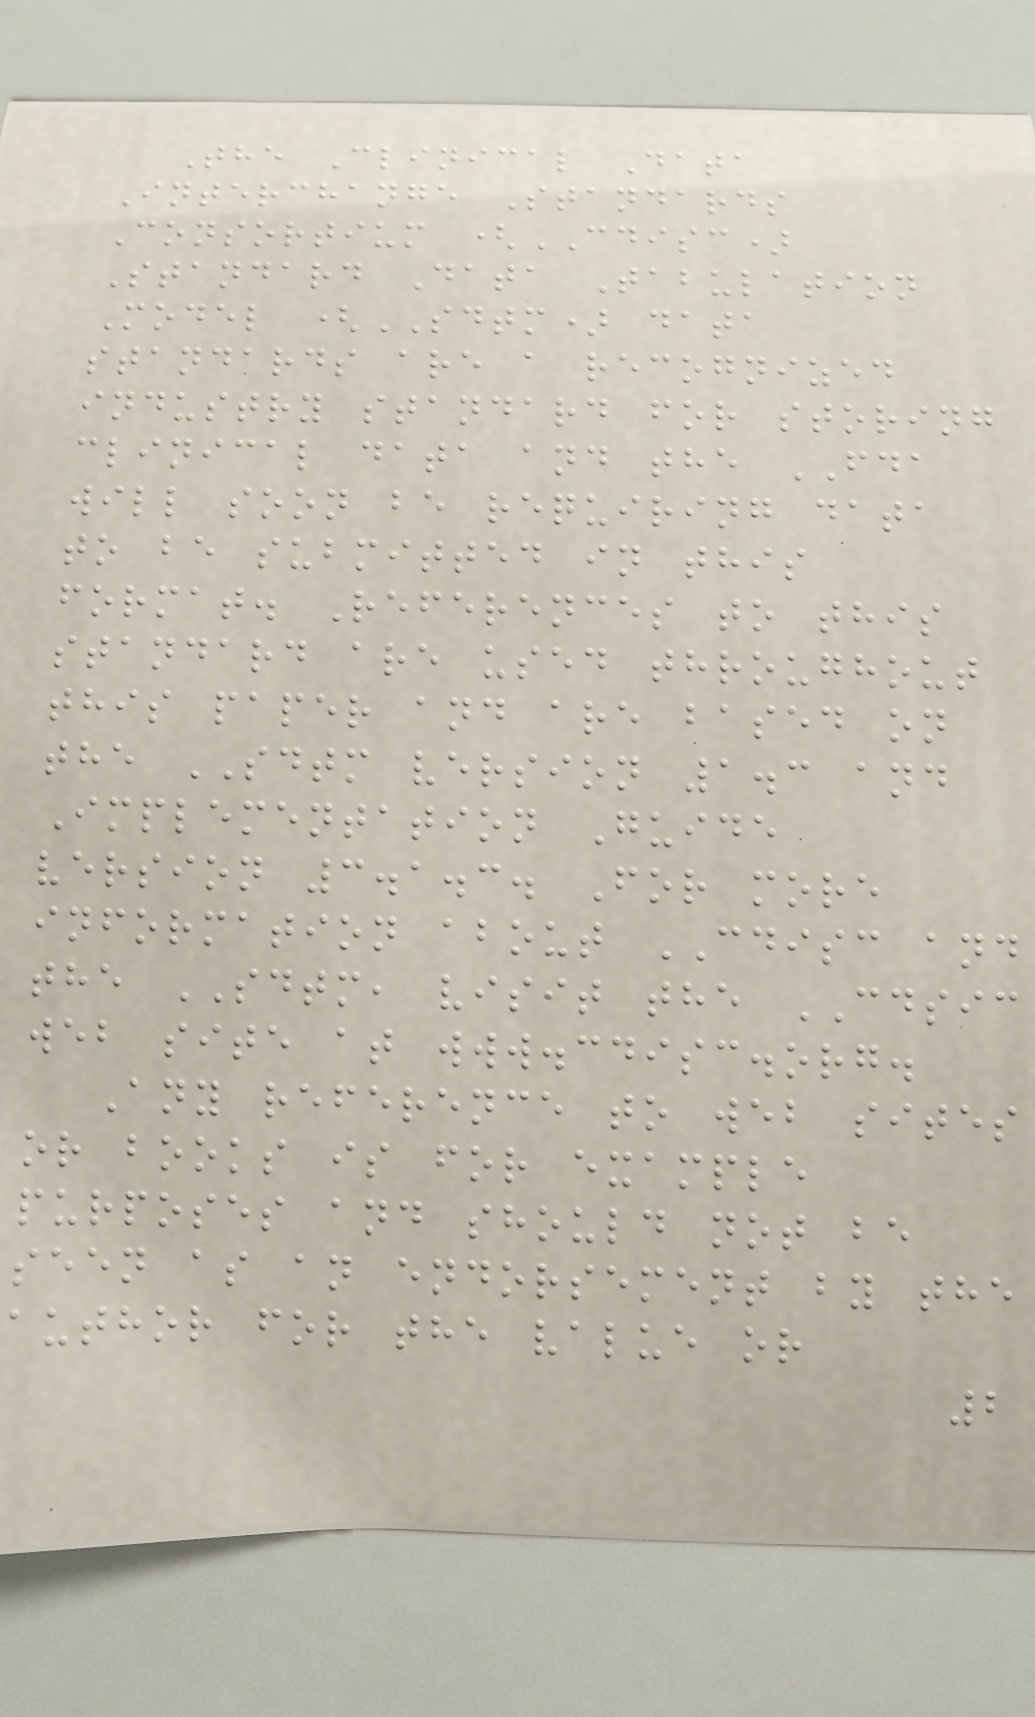The Clinical Data
Interchange Standards
Consortium (CDISC)
Standard Data Tabulation
Model (SDTM) data
standards are a recognized
industry standard for storing
clinical data and the FDA
will soon be requiring data
to be submitted in this
format. References to this
standard are used throughout
this paper and are based on
the SDTM version 1.3 and
Implementation Guide
version 3.1.3. For more
information about CDISC and
the SDTM, visit the CDSIC
web site at www.cdisc.org.
Any reference to web sites
or books is for example
purposes and should not be
seen as an endorsement by the
author for the value or
2
